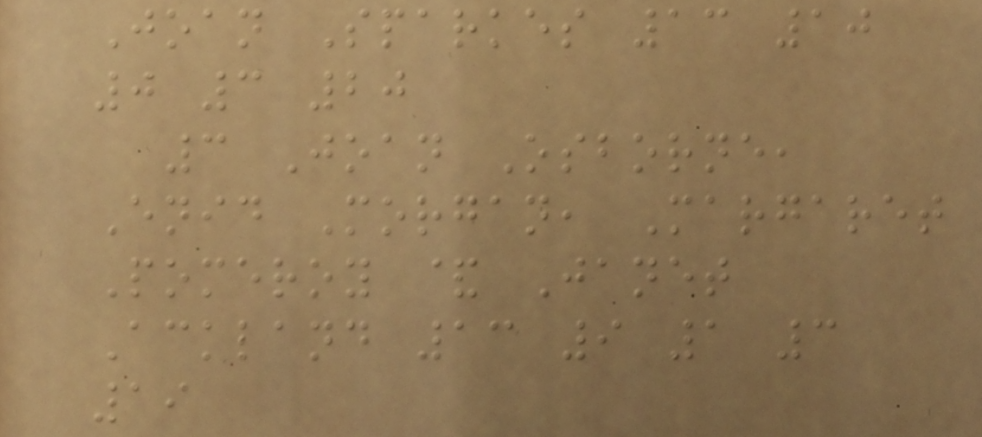Joan Sparkes 13 10
0 3 20
3 Joan Osborne,
Enid Morgan, Margaret
Pomeroy & Janet
Ackland 13 9 1 3
19
